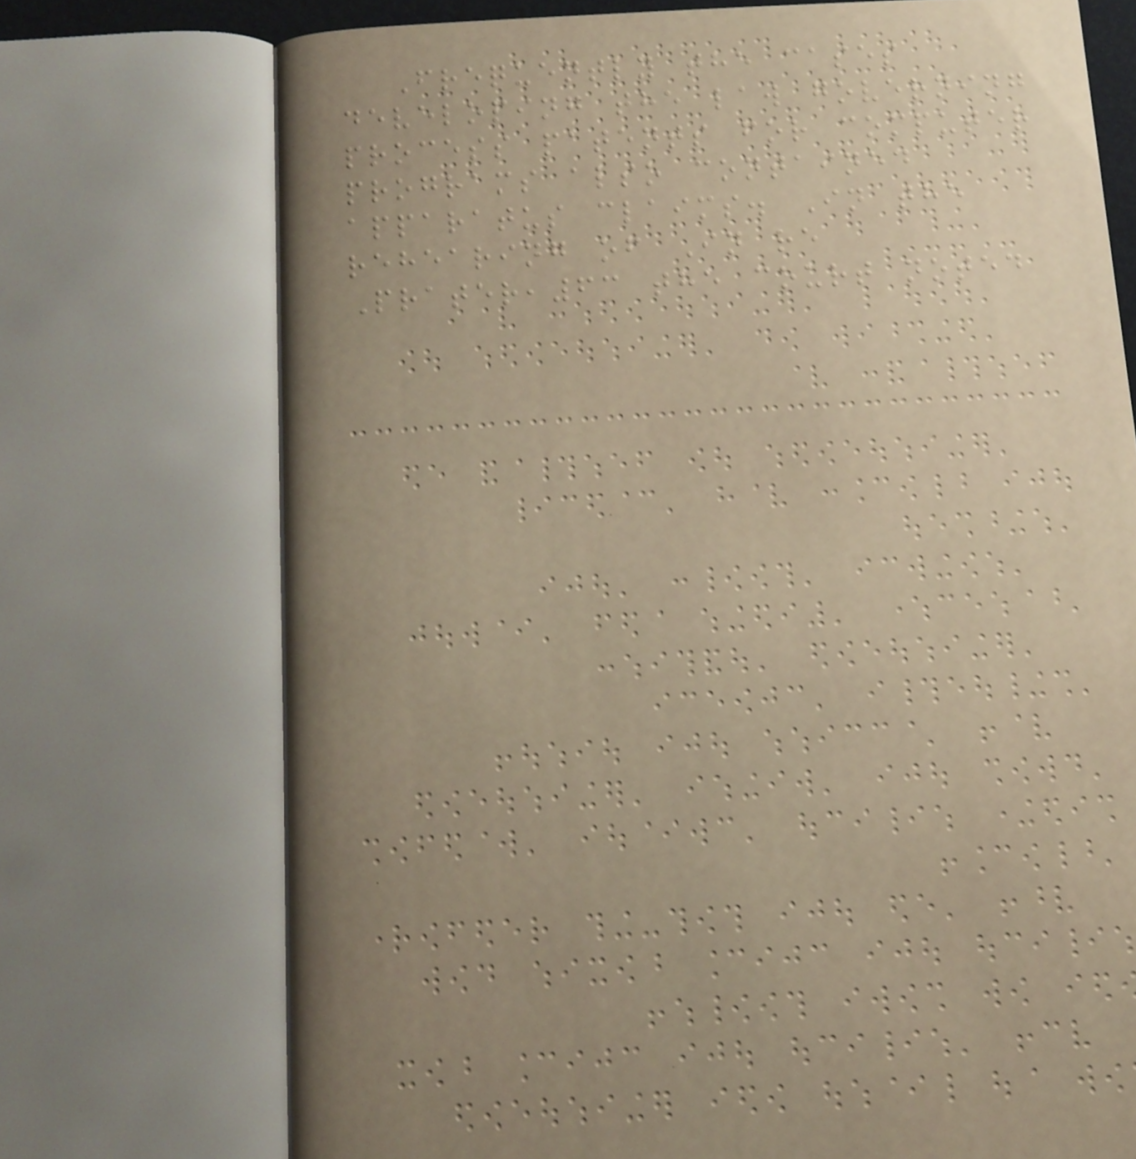Frequently the cases
developing the law governing
process patents for computer
programs also contained
apparatus claims. In the
rehearing of In re
Prater,63 the court noted
